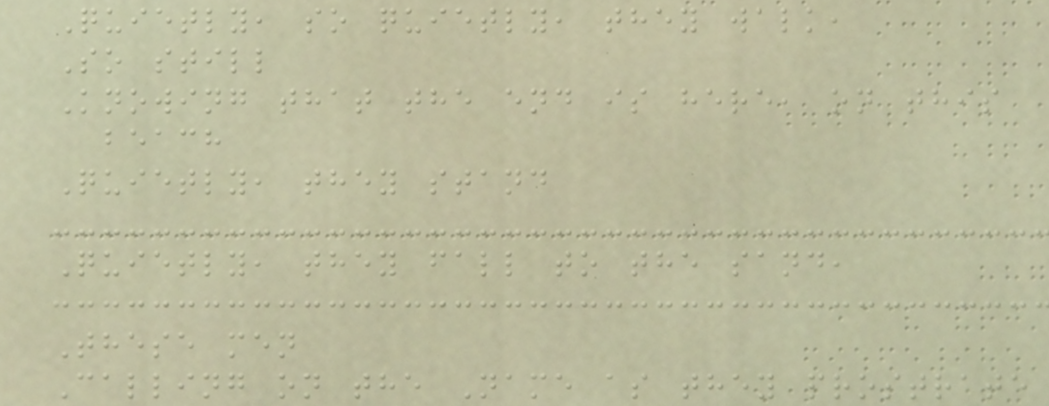Quietly, so quietly, they walk,
So still
Knowing that the end is here, on this
beach
Quietly, they stand
Quietly, they fall to the sand,
These men
Calling on the Name as they prostrate
